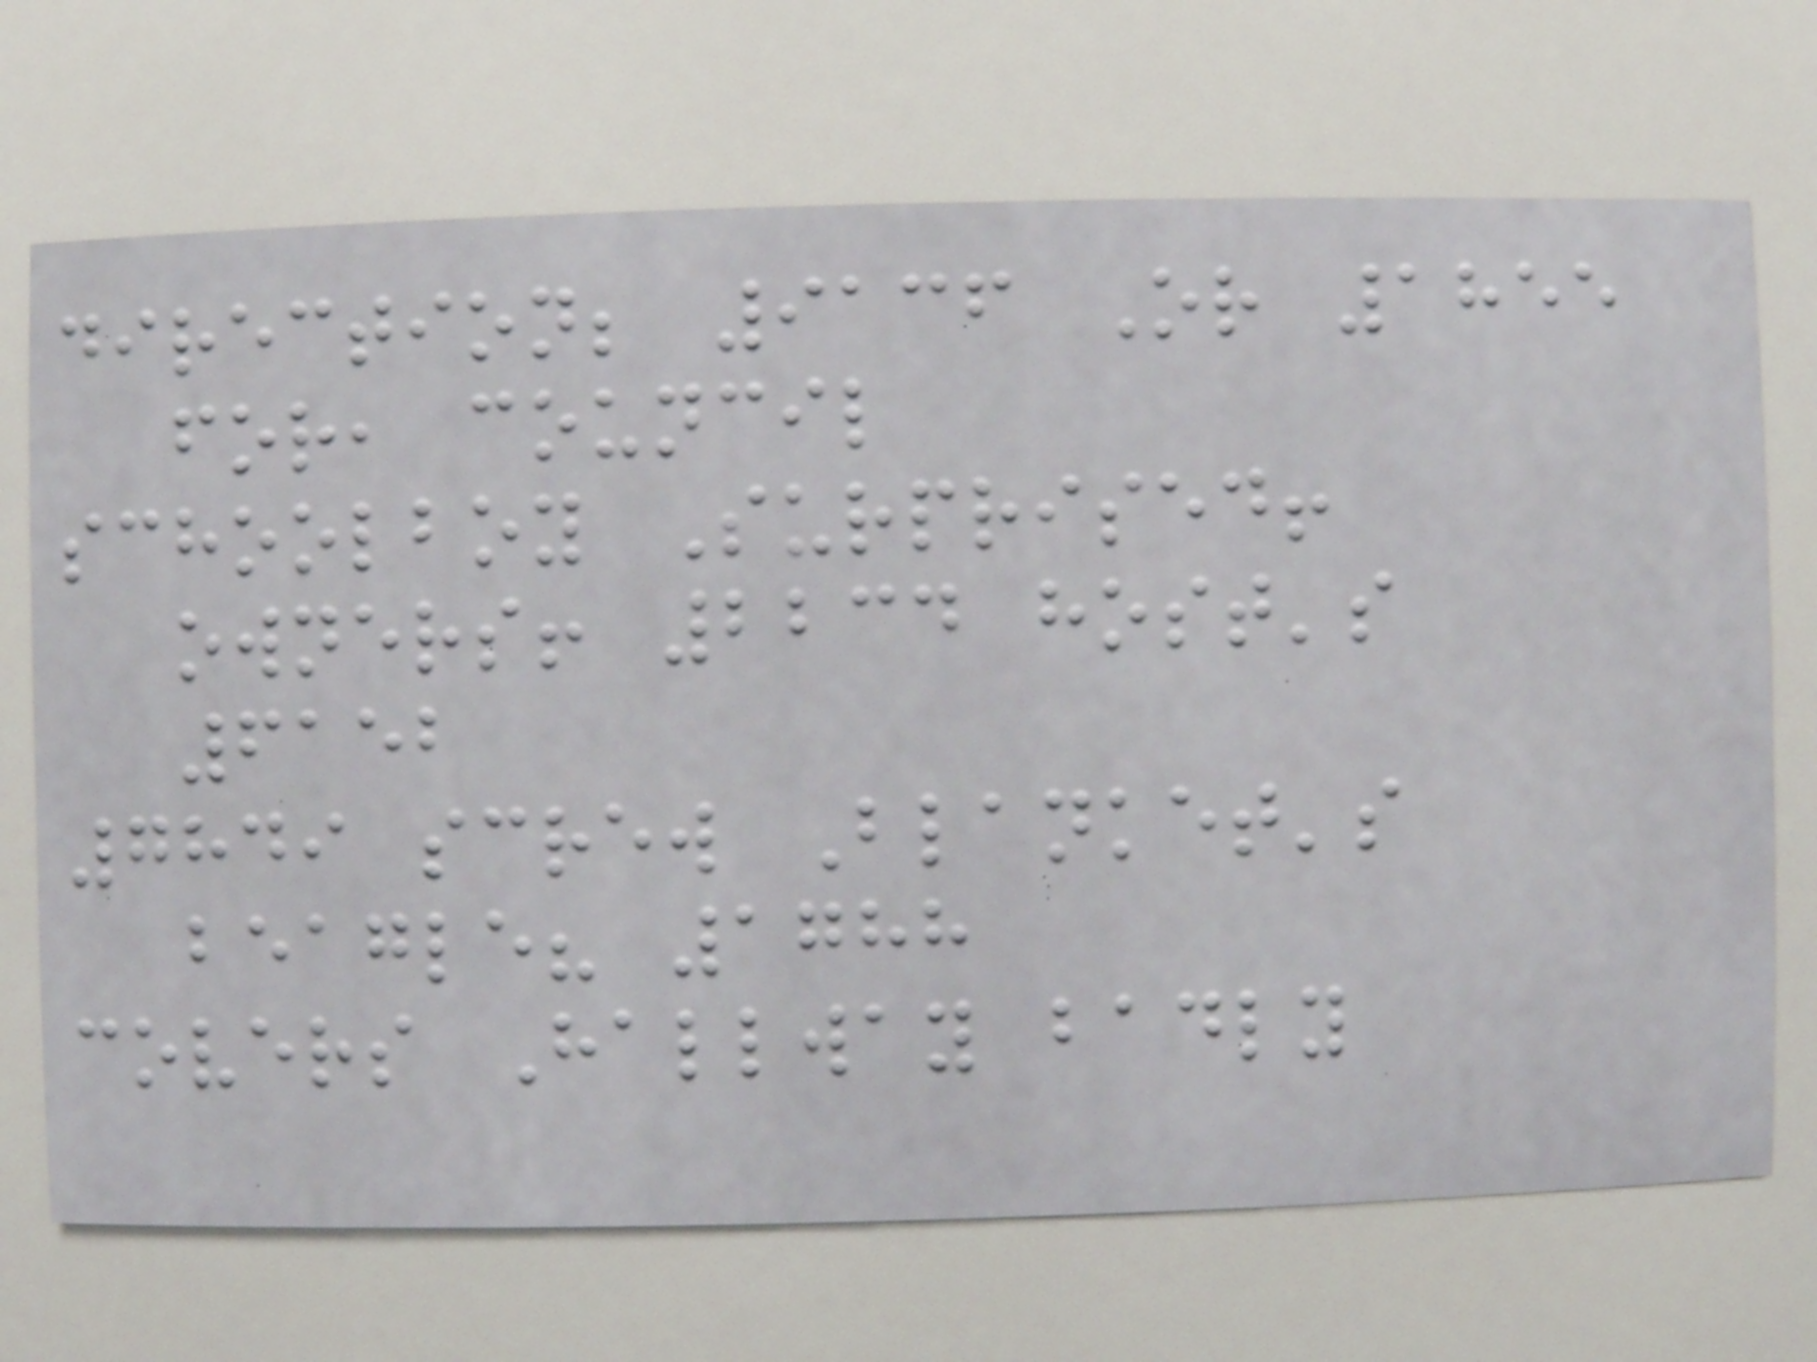direction; 9136 Or 1855
for, council
schoolboy Surprised!
owners! 2234 host's
6152
7849 screw Blanket's
beagle? 1788
covers Hallway badly
